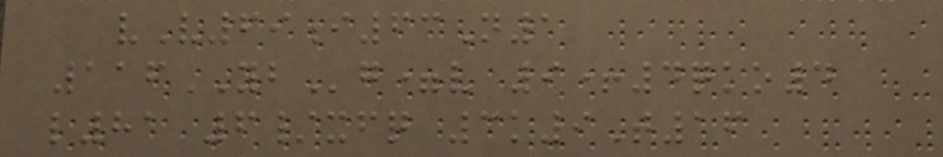vV69i63N1
116YBg=v 9+4qko4
l81 6/xfq 3k9T16
